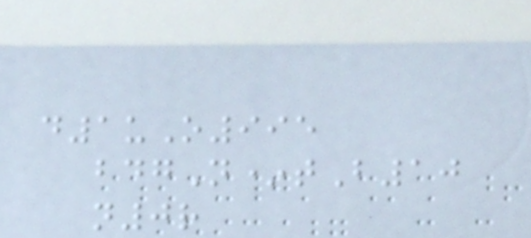d1uO995
bdgN*tB10
n0r
